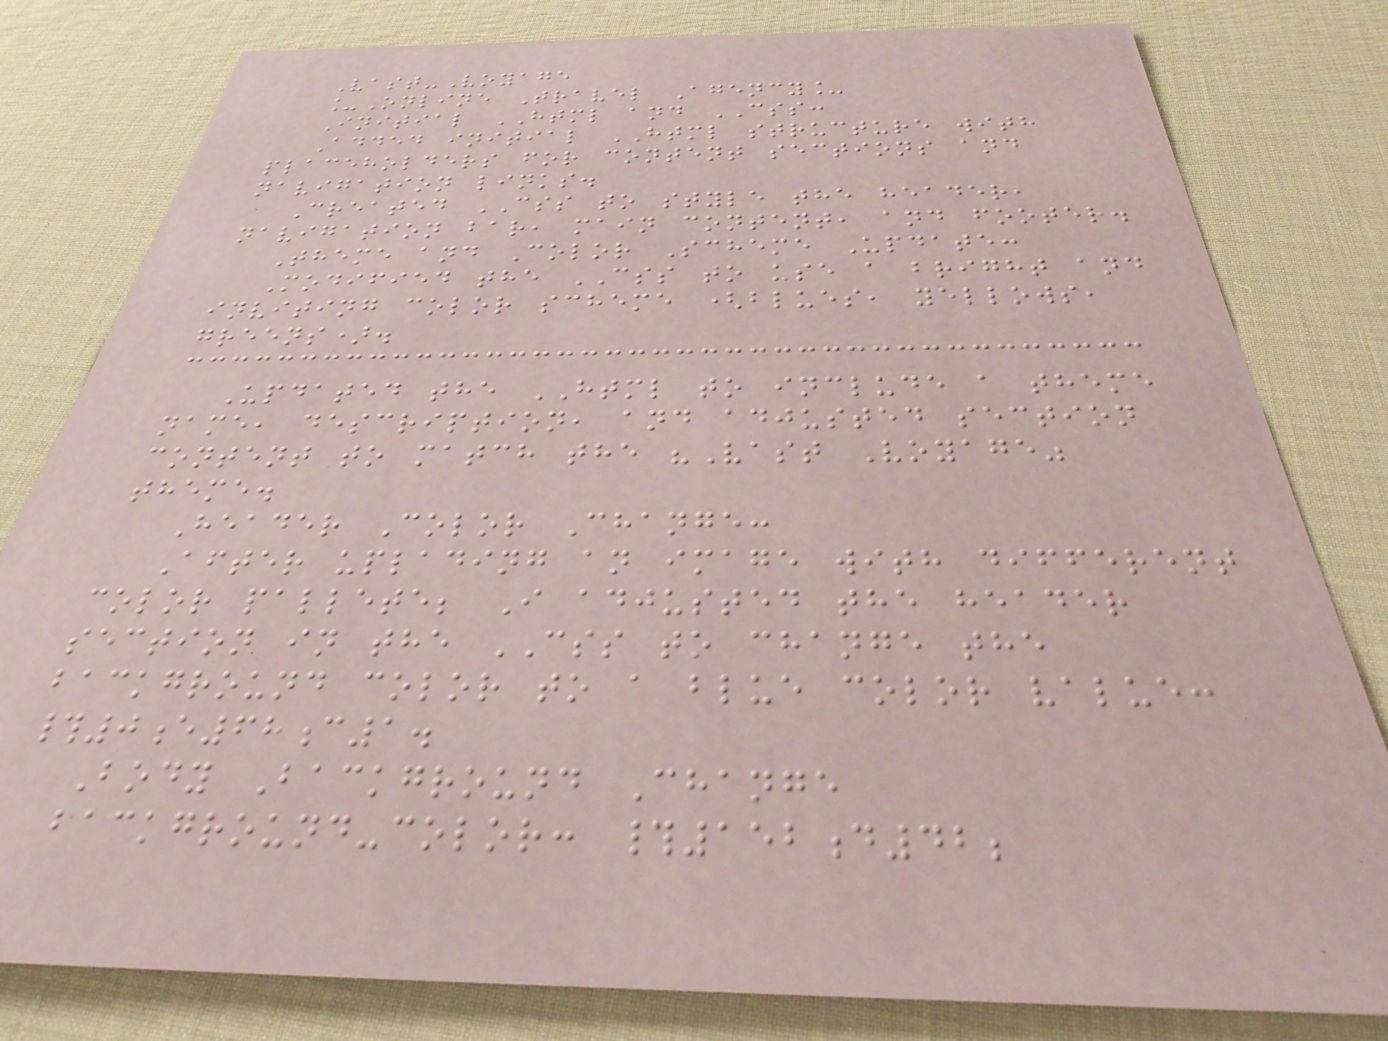Vast-Voyage
_Online Travel Agency_
Initial HTML and CSS:
Added initial HTML structure with
placeholders for content sections and
navigation links.
Created CSS to style the header,
navigation bar, main content, and footer.
Theme and Color Scheme Update:
Modified the CSS to use a bright and
inviting color scheme (blues, yellows,
greens).
Updated the HTML to include a theme
name, description, and adjusted section
content to match the "Vast Voyage"
theme.
Header Color Change:
After uplading an image with different
color pallete; I adjusted the header
section in the CSS to change the
background color to a blue color value:
#0e68c1.
Body Background Change
background-color: #152d42;
